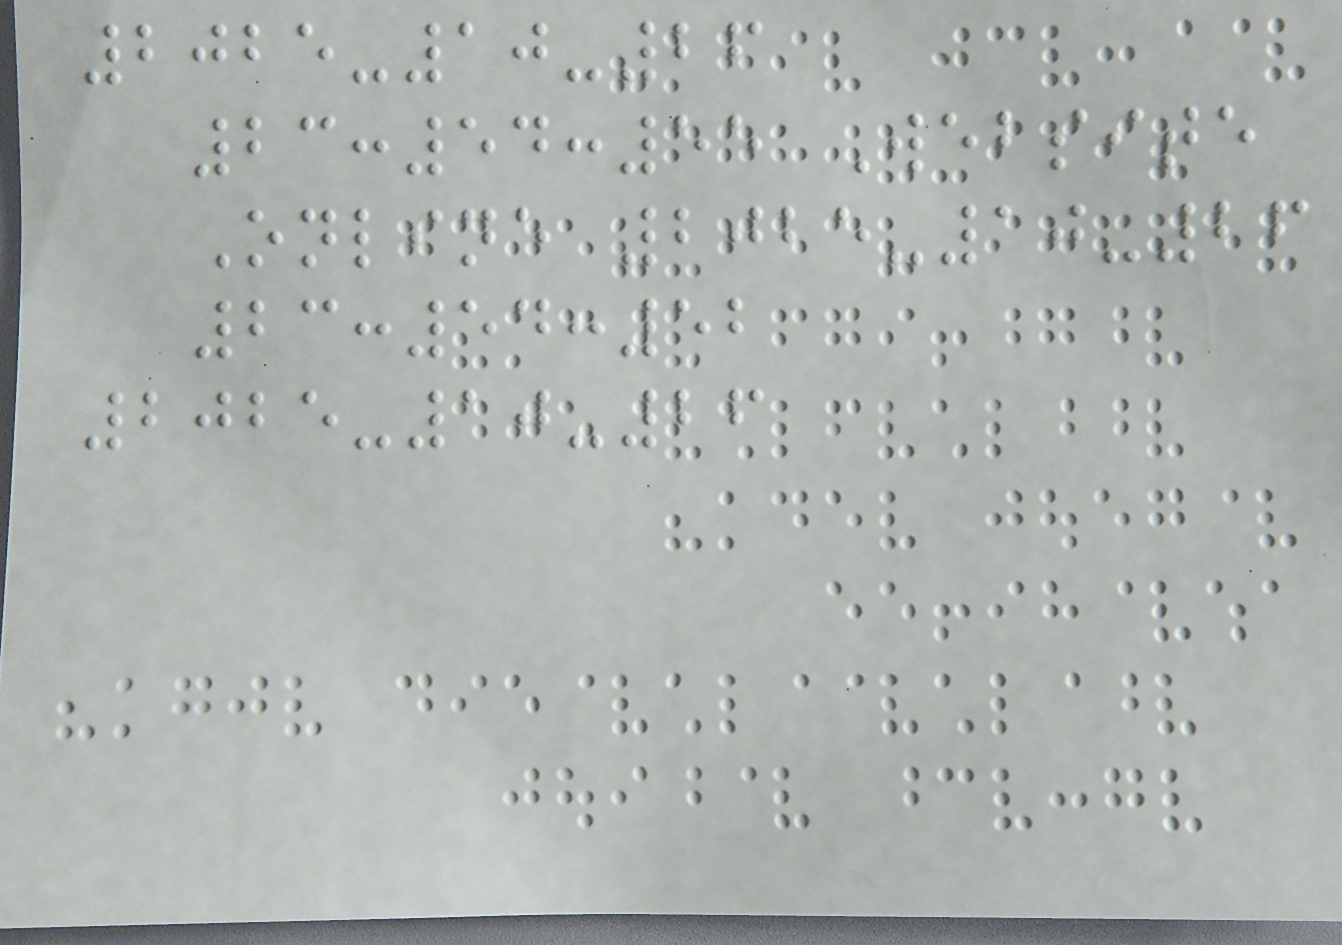2025-10-26
23:54:55 Website
Online 2025-10-26
23:54:52
2025-10-26
